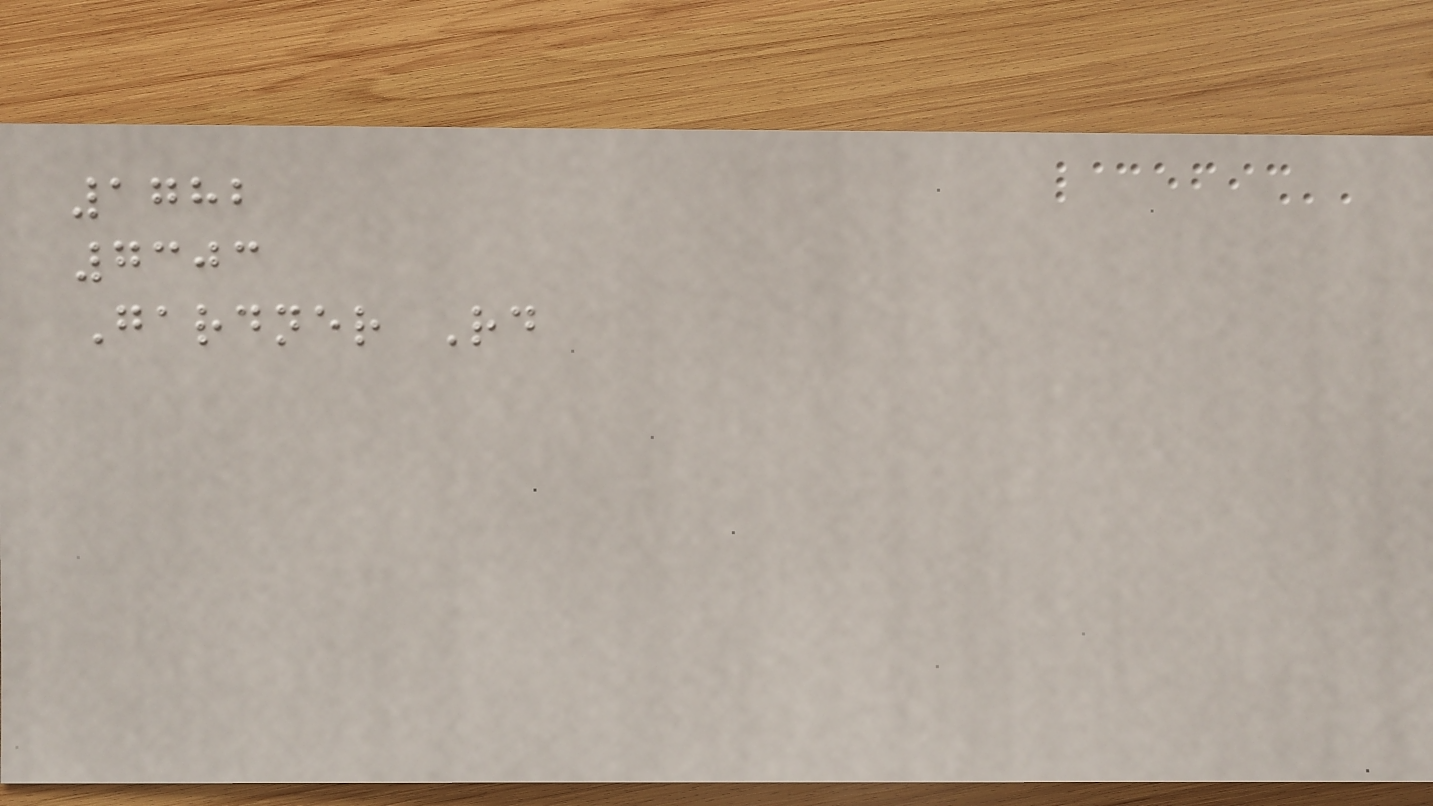1782
7303
Gardner Rd
